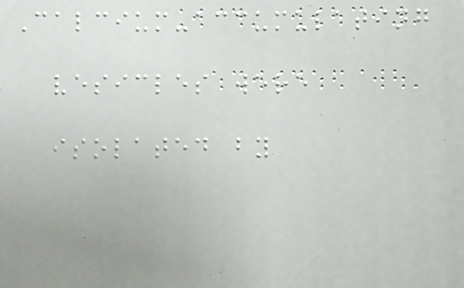Calcium-accumulating
vesicles were
isolated by
